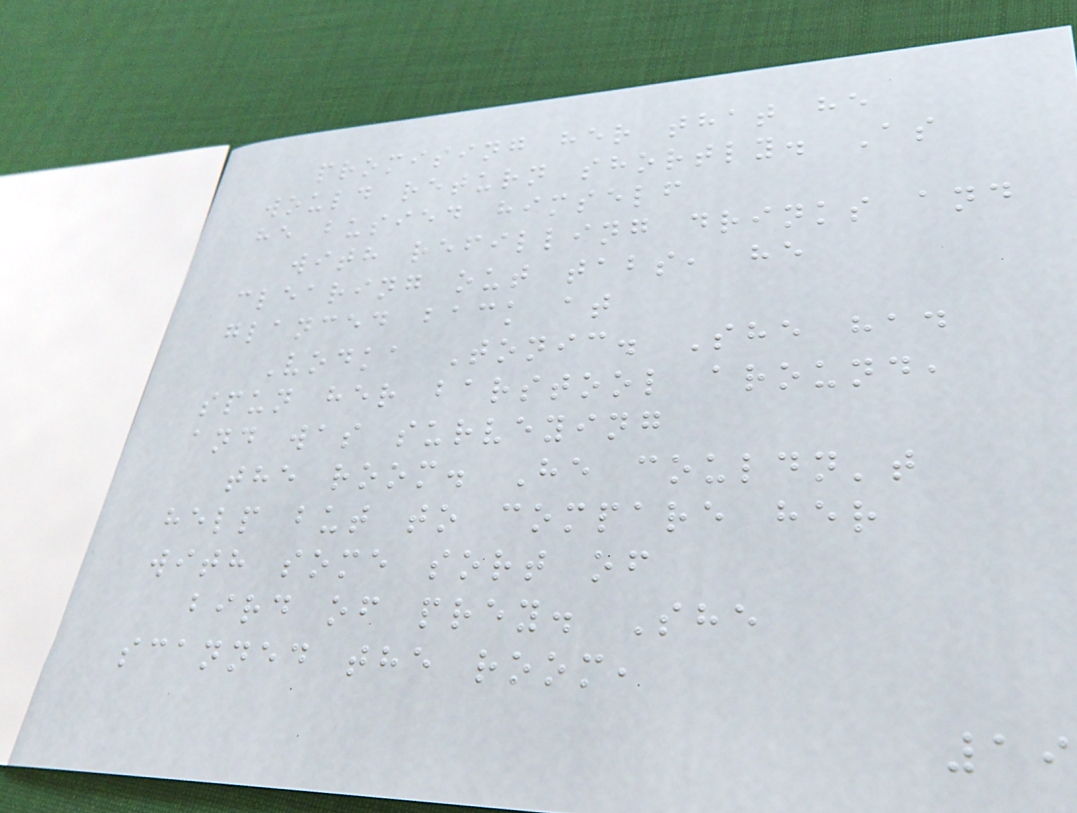promising her that he
would return shortly. As
he busied himself
with refilling drinks and
clearing out tabs, he
glanced back at
Vodka Tonic. She had
spun her barstool around,
and was surveying
the room. He couldn't
help but to compare her
with some sort of
bird of prey. She
scanned the room,
19
